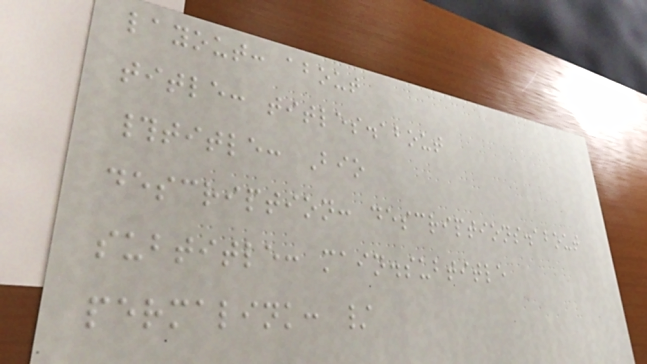layout: about
title: titles.about
#title: Bio
description: descriptions.about
subtitle: main.subtitle
permalink: /
